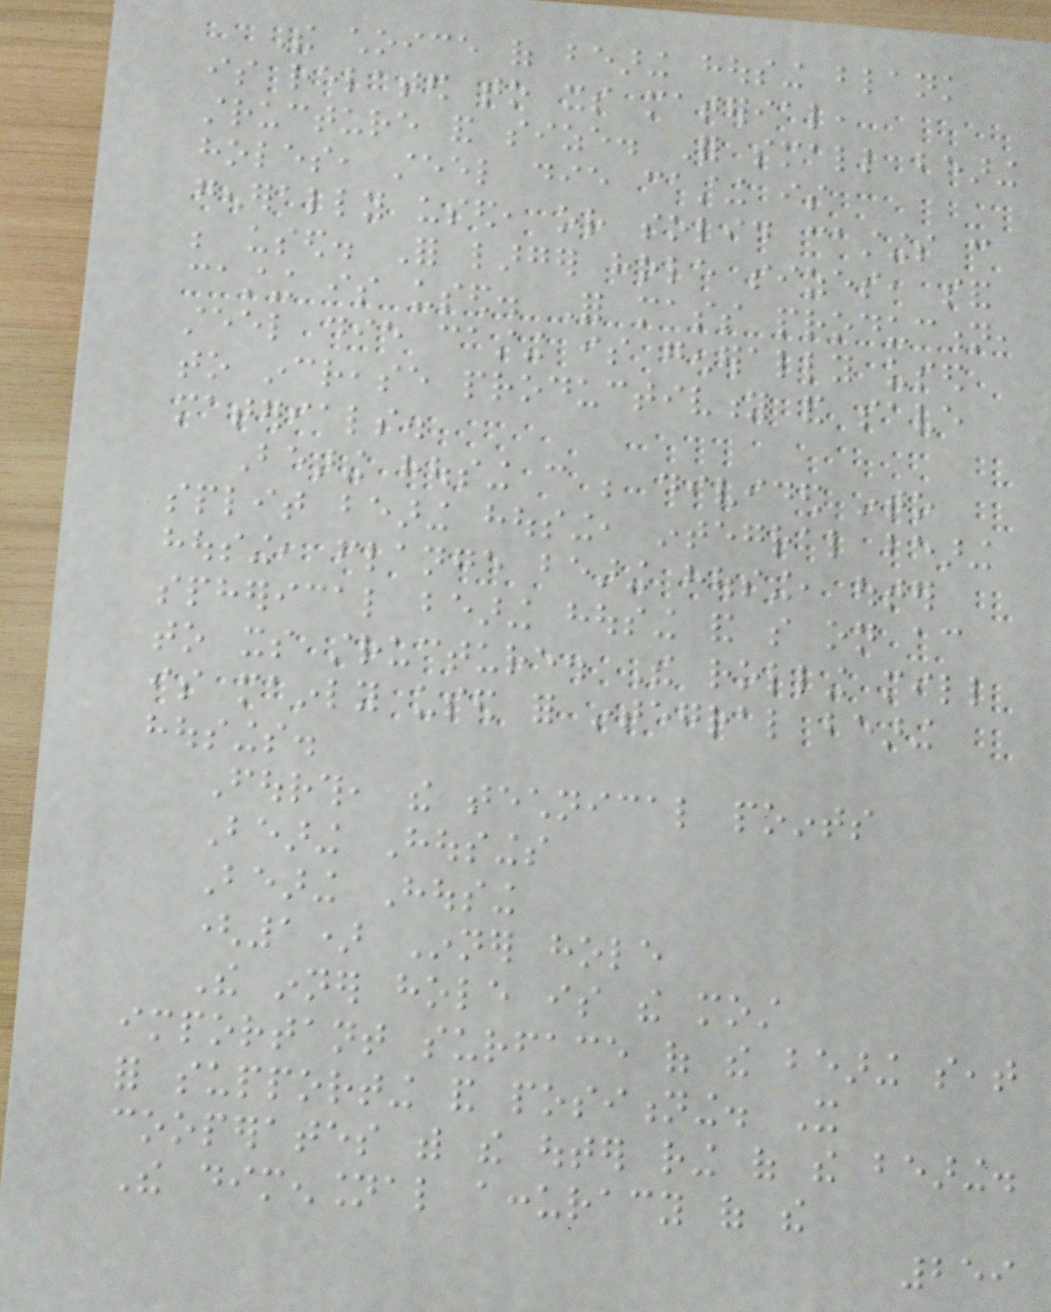The choice of bearing housing blank
is related to its material,
structure and size. For small bearing
holes, steel die casting is
generally used, or solid castings can
be used. For larger hole sizes, sand
casting is used. For mass production,
steel die casting is generally used
to increase productivity and save
materials.
Bearing housing can be divided into
split bearing housing, integral bearing
housing, flange bearing housing, outer
spherical bearing housing and so on according
to its structure. The rolling mill
is mainly used for integral bearing
housings.
Fourth, the technical points
Bearing Housings
Bearing Housing
(1) Inner hole
The inner hole is the most
important surface of the bearing seat
for supporting and positioning. It
cooperates with the outer ring of the bearing.
The dimensional accuracy of the
259
